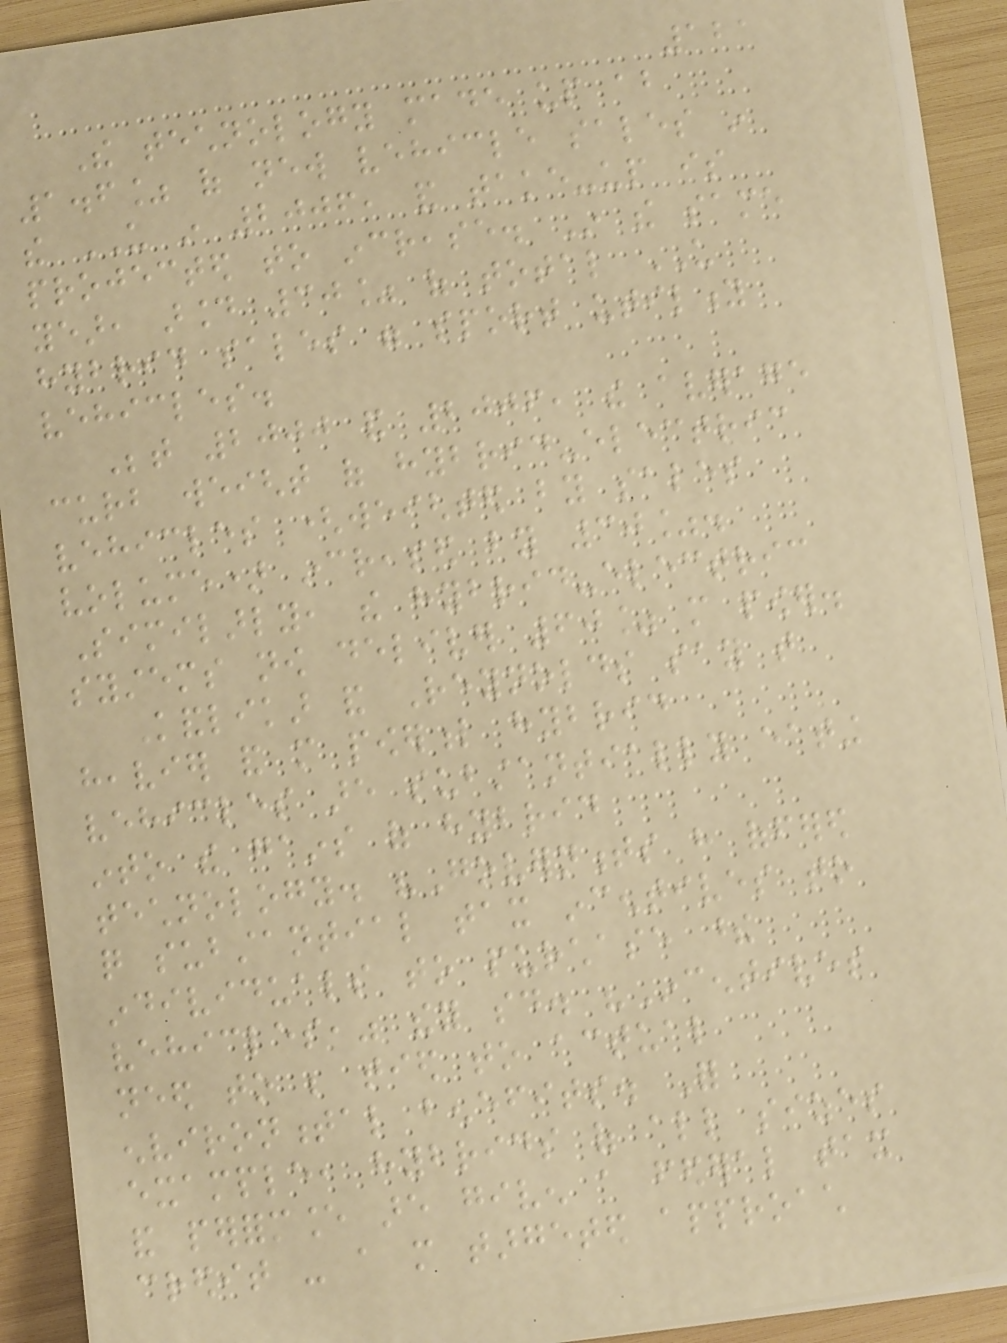121
The technology made up about
1.6% of new vehicle sales in
the US in 2006, and take-up is
projected to increase. In the same
year, around 30% of total US
hybrid sales were sport utility
vehicles.
Between 2000 and 2006, the average
curb weight of hybrid-electric
vehicles (weighted by sales
volume) increased by 30%.
Similarly, the hybrid-electric
systems now deliver 60% more power.
Kandlikar and Reynolds say that
heavier and more powerful hybrid
vehicles are substantially eating
into the gains of hybrid
technology. "Governments have offered
quite substantial tax incentives to
individuals to purchase these
vehicles," they said. "Incentives
need to be tied to actual
environmental benefits. For
example, hybrids of all sizes
and performance are given a federal tax
credit - a more targeted approach
